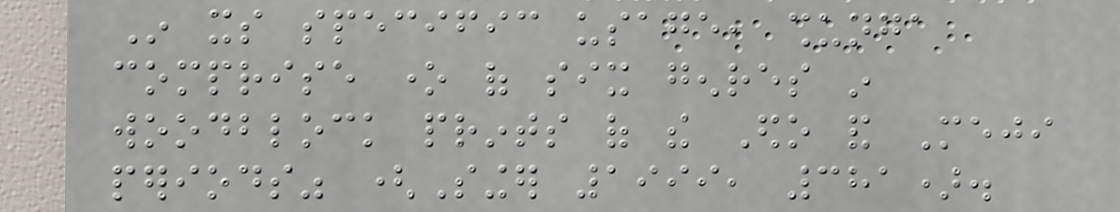In its specific usage, shunga
comprise one of six genres in
woodblock prints of the Edo and Meji
periods" (Singer 1999, 381).
